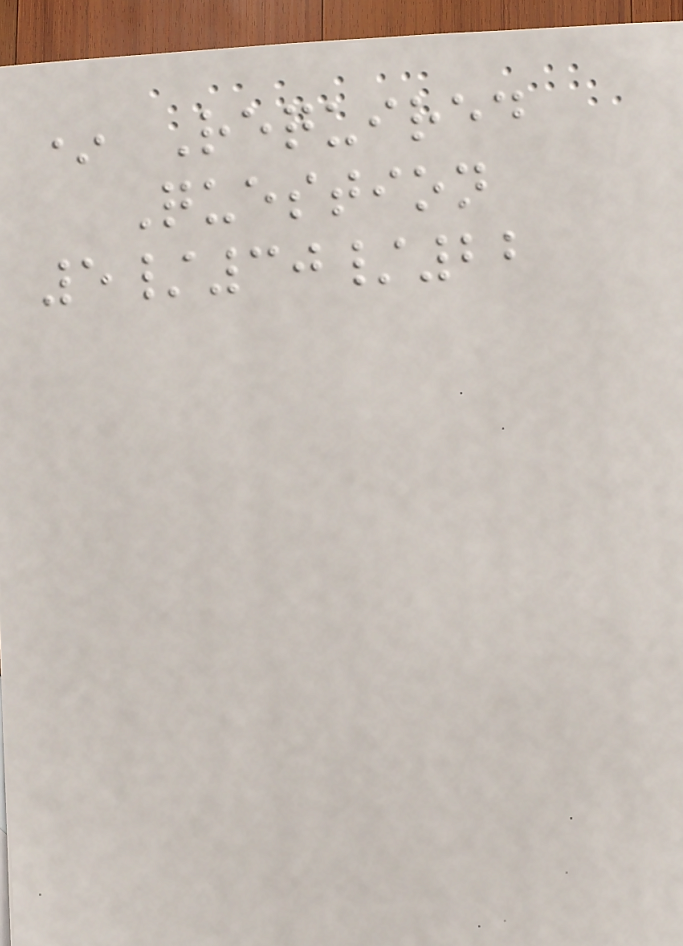* Required
Question
5/30/22
